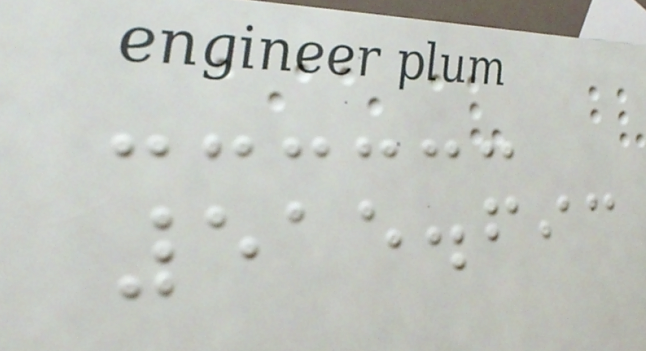515.693
